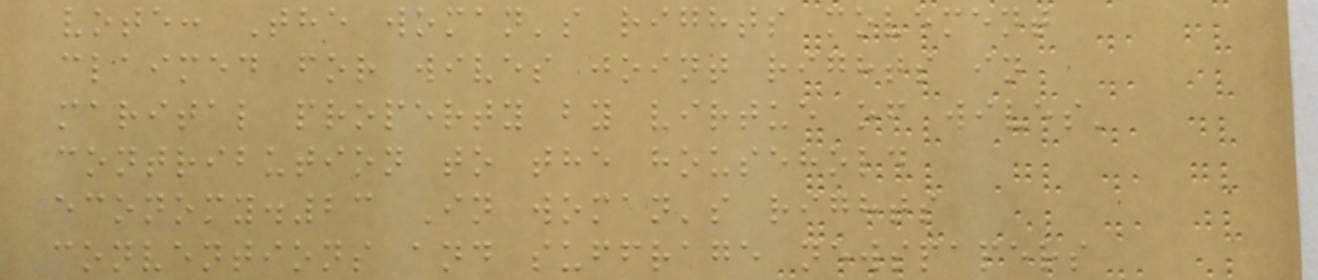vote: The woman's rights movement
claimed for wives joint rights in
marital property by virtue of wives'
contribution to the household
economy.23 In woman's rights
conventions and suffrage newspapers
